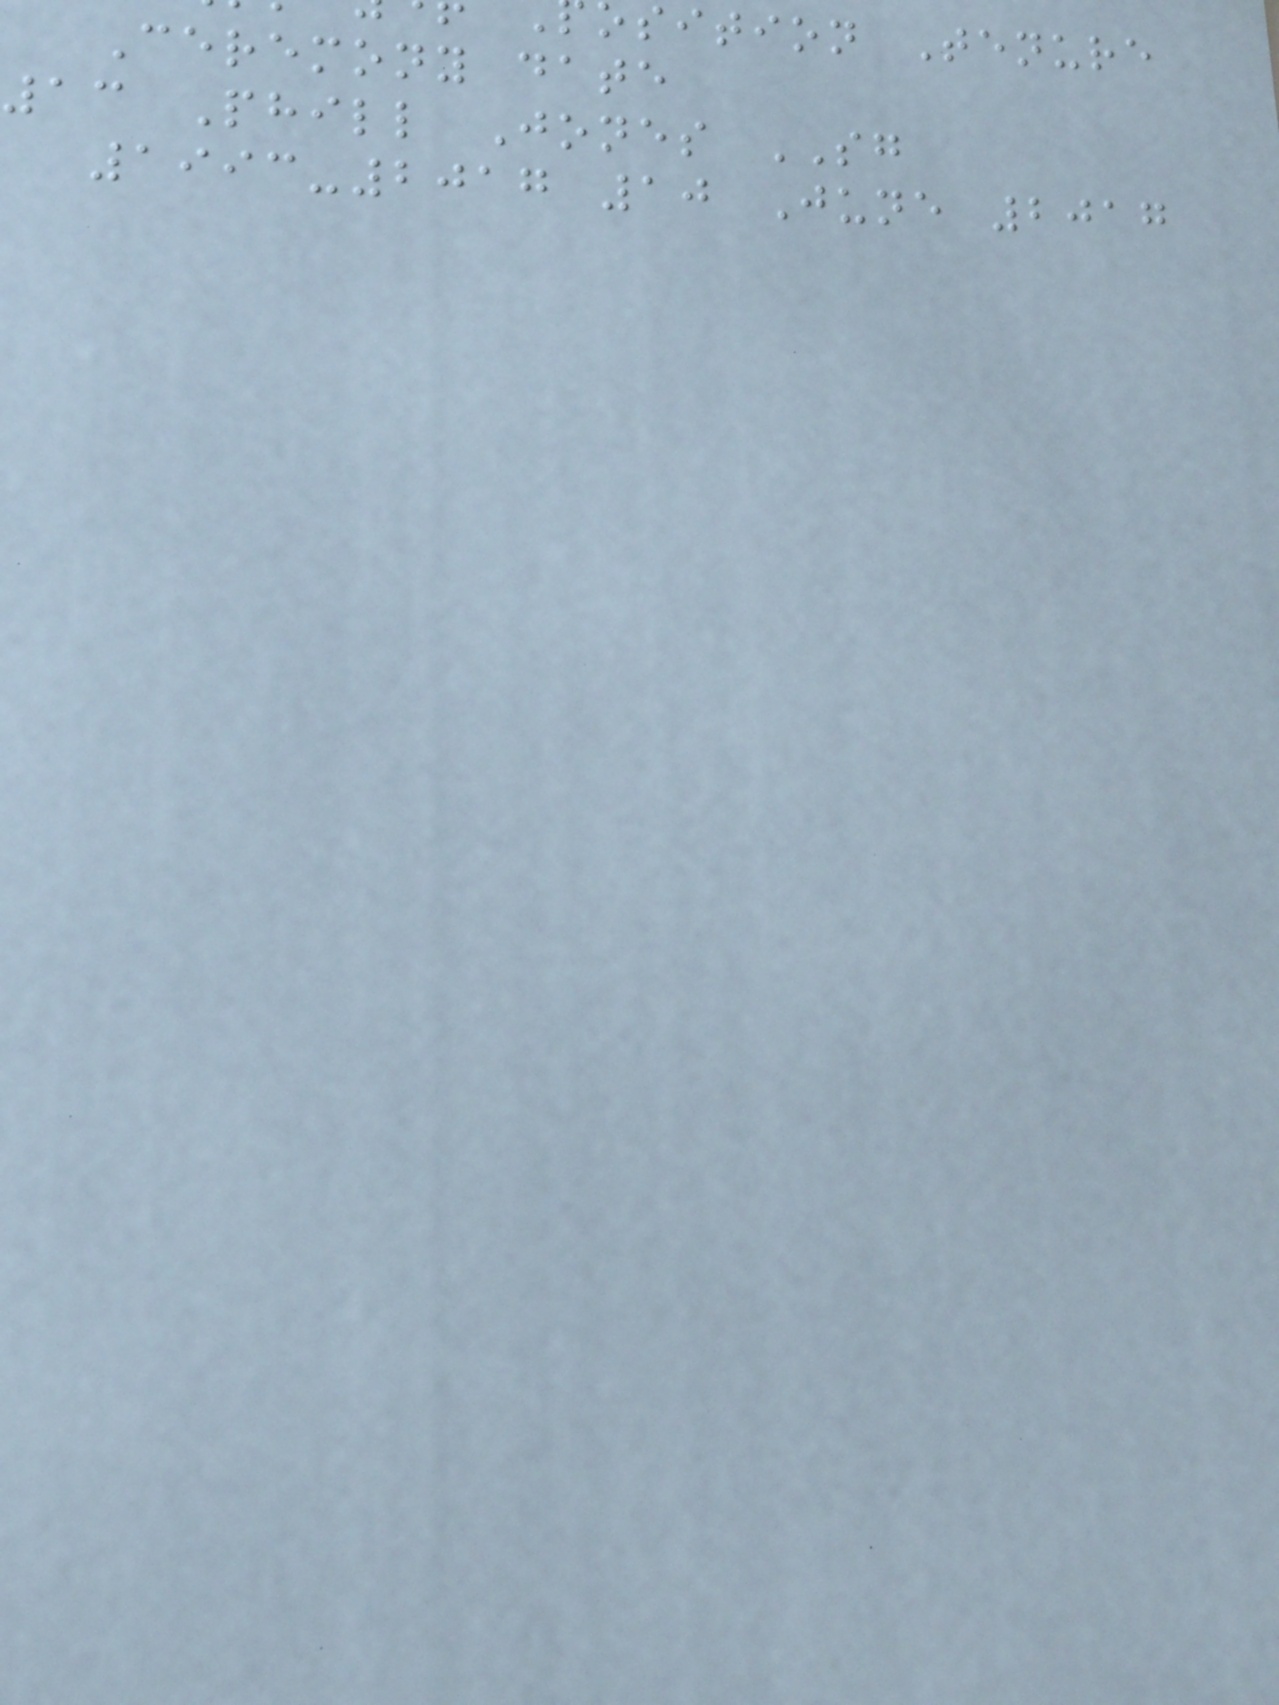sition Tenure
Ceremony date
13 Phill Jones SG
1993-2017 10 June 2017
